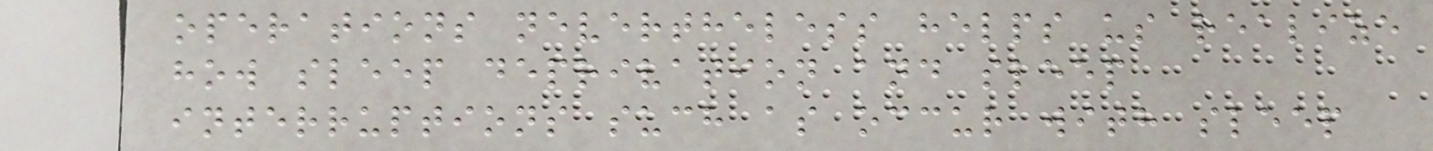operations nevertheless helps us realize
how sleep deprivation and sleep
interruptions such as occur with sleep
